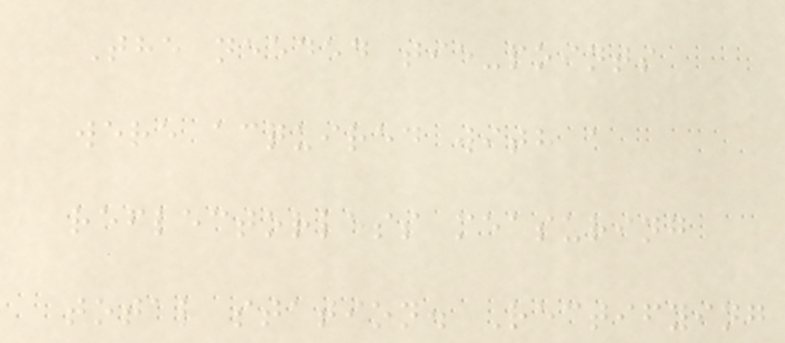The needed tie-points
were acquired with a
reflectorless measuring
total station. Rectifying
